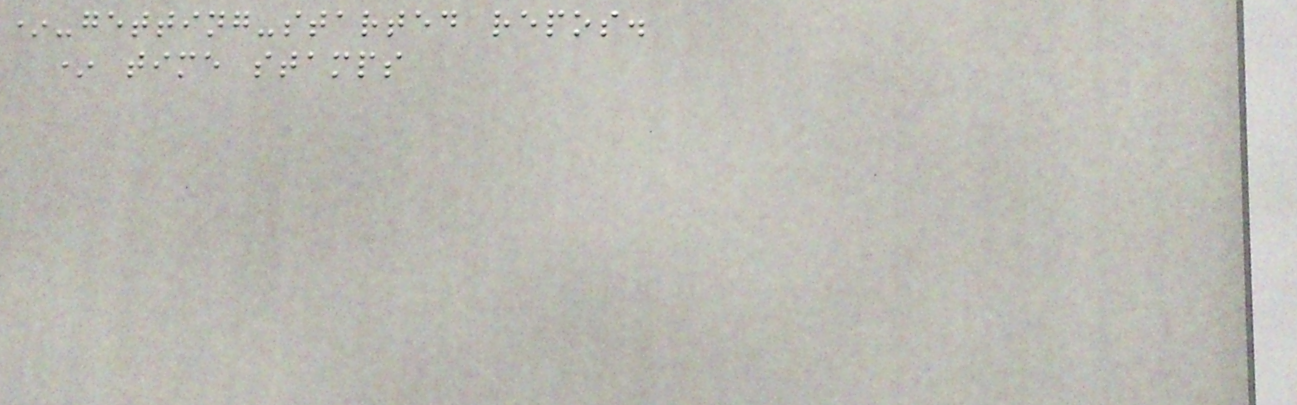*-getting-started repos.
* time stamps
